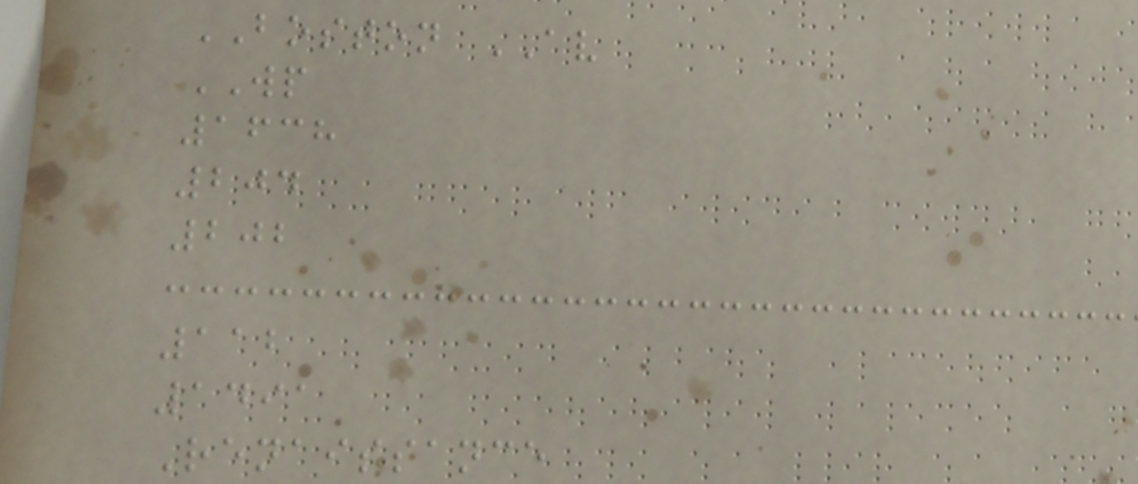BOSTON AV
WP
1638
204
202
112
1491
Renaissance
